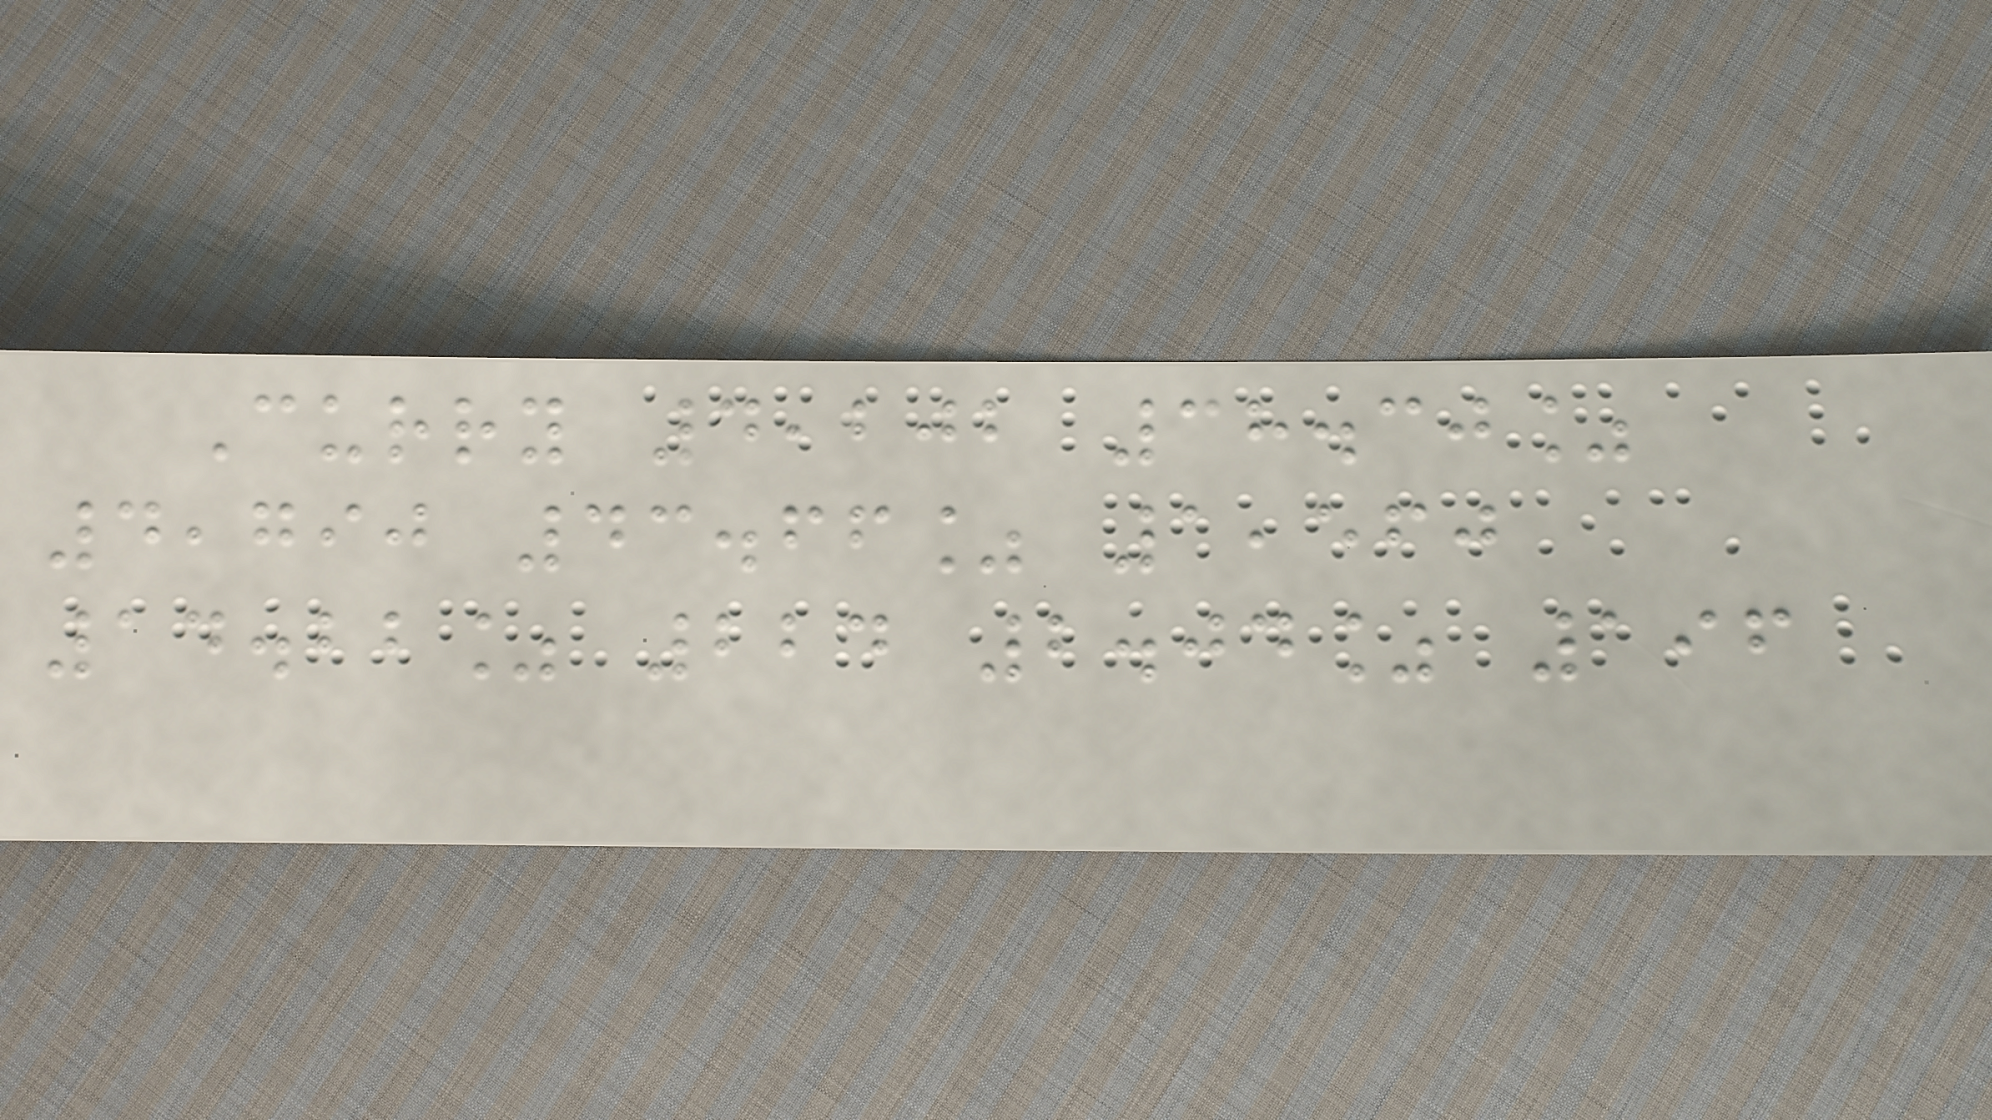Curry 4,202 38.30%
4,790 43.66% 1,560
14.22% 224 2.04% 196
